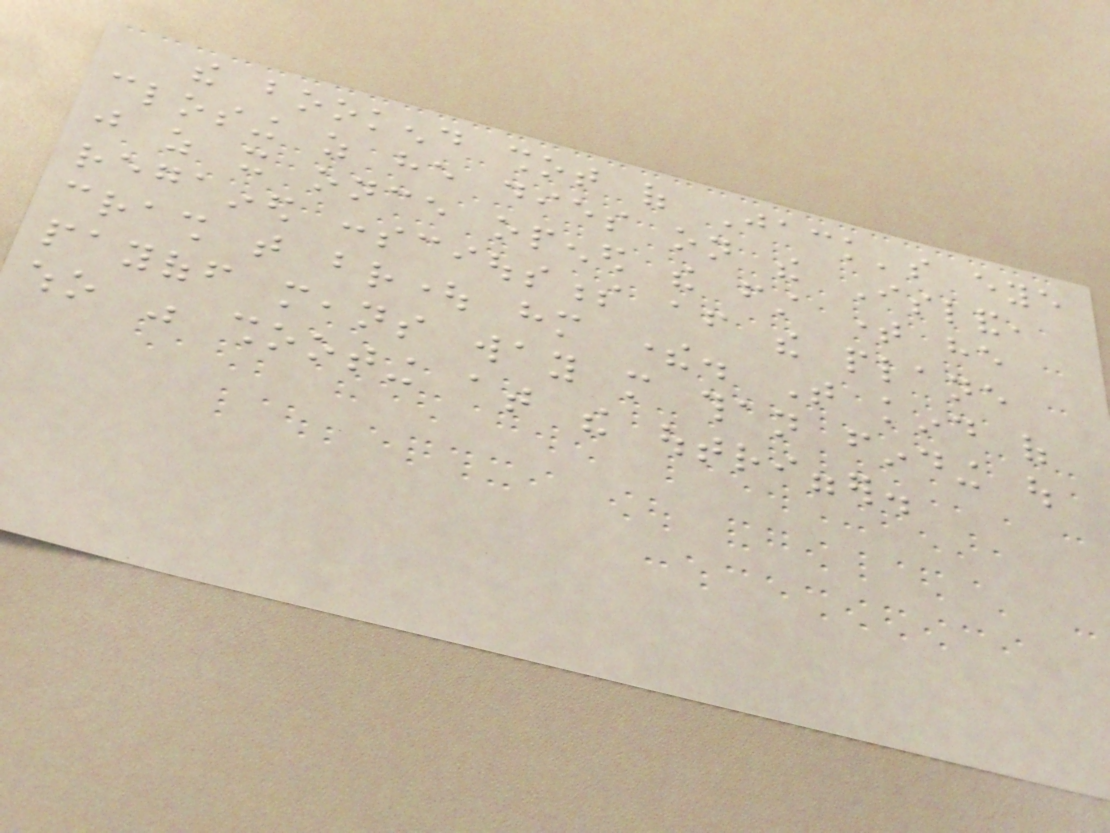the bookend shot of Jack's eye
closing as he dies on the Island,
just as it once opened the first time he
regained consciousness after the plane
crash that brought him there. That kind of
payoff means way more than finding out
who was shooting at the outrigger.
